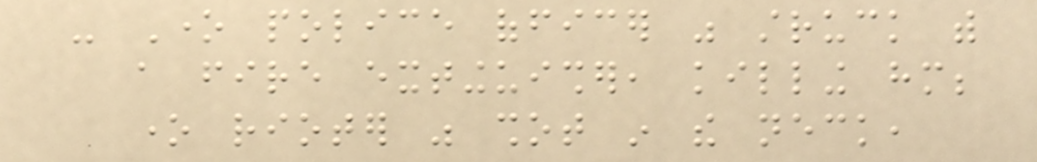- One police officer was struck with
a fire extinguisher, killing him;
one rioter was shot in the neck,
